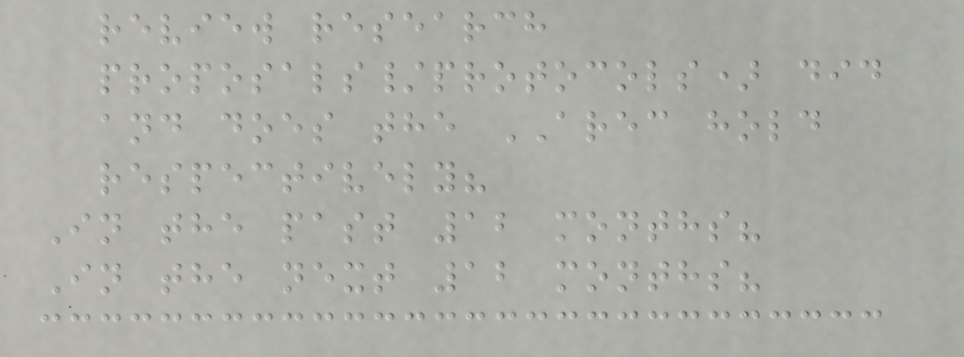review research
proposals/protocols) did
and does the AREC hold
respectively?
In the past 12 months?
In the next 12 months?
